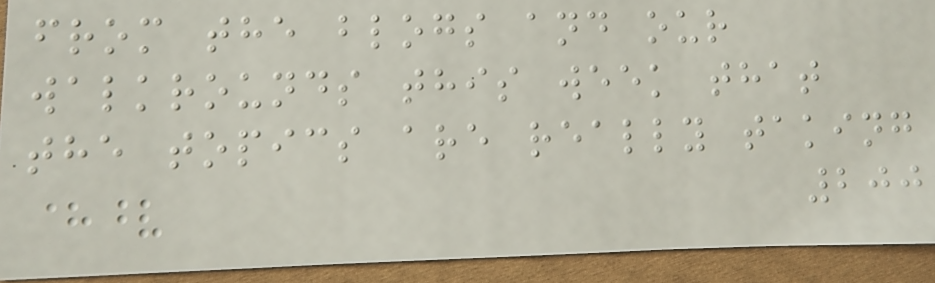from the blogs and our
walkrounds this week that
the topics are really taking
200
